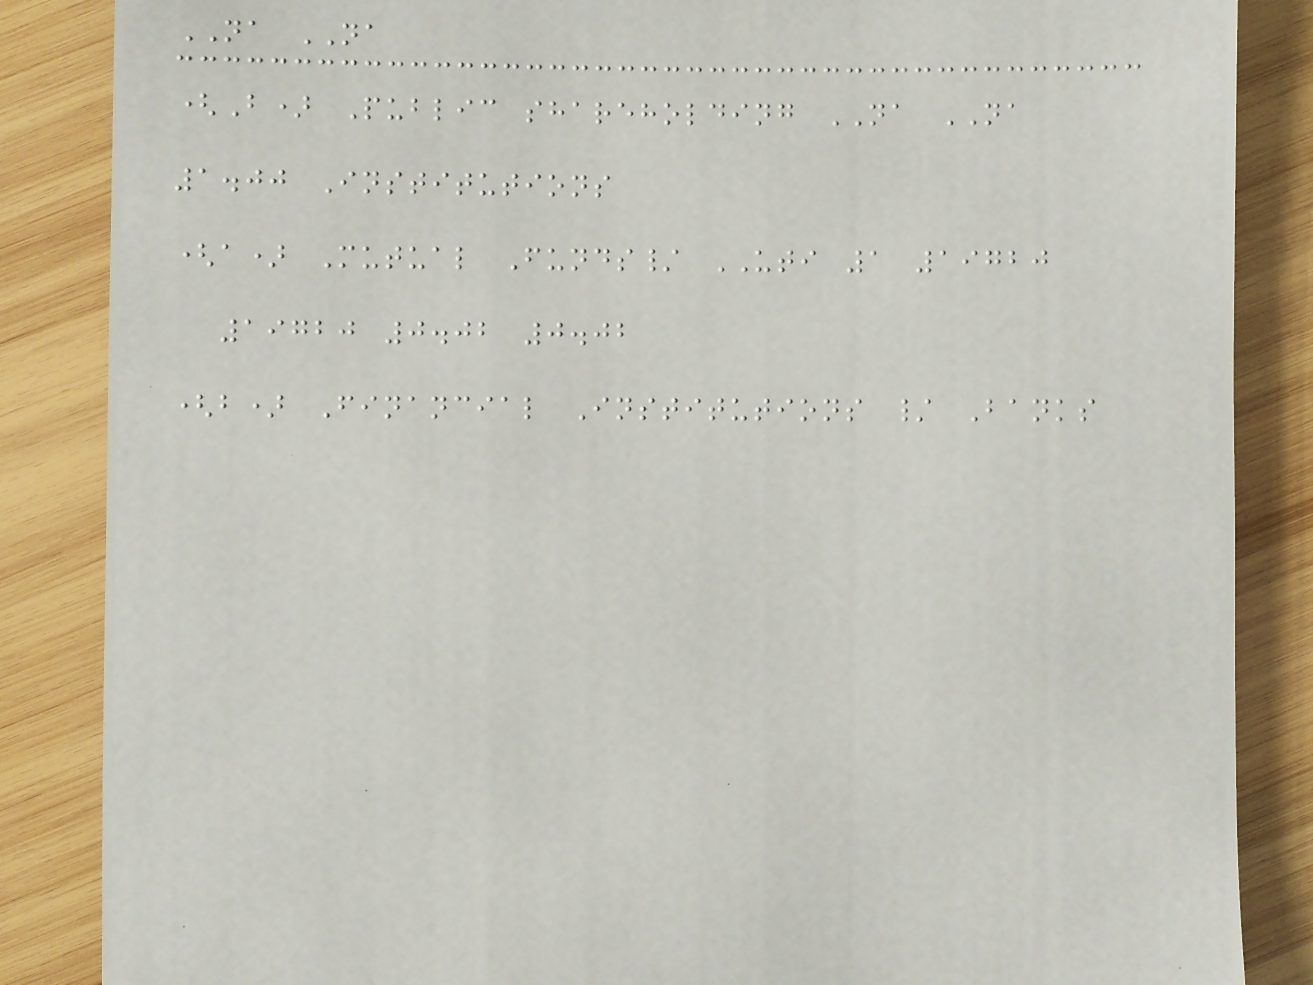NA NA
(B) Public shareholding NA NA
1.00 Institutions
(a) Mutual Funds/ UTI 1 19720
19720 0.02 0.02
(b) Financial Institutions / Banks
